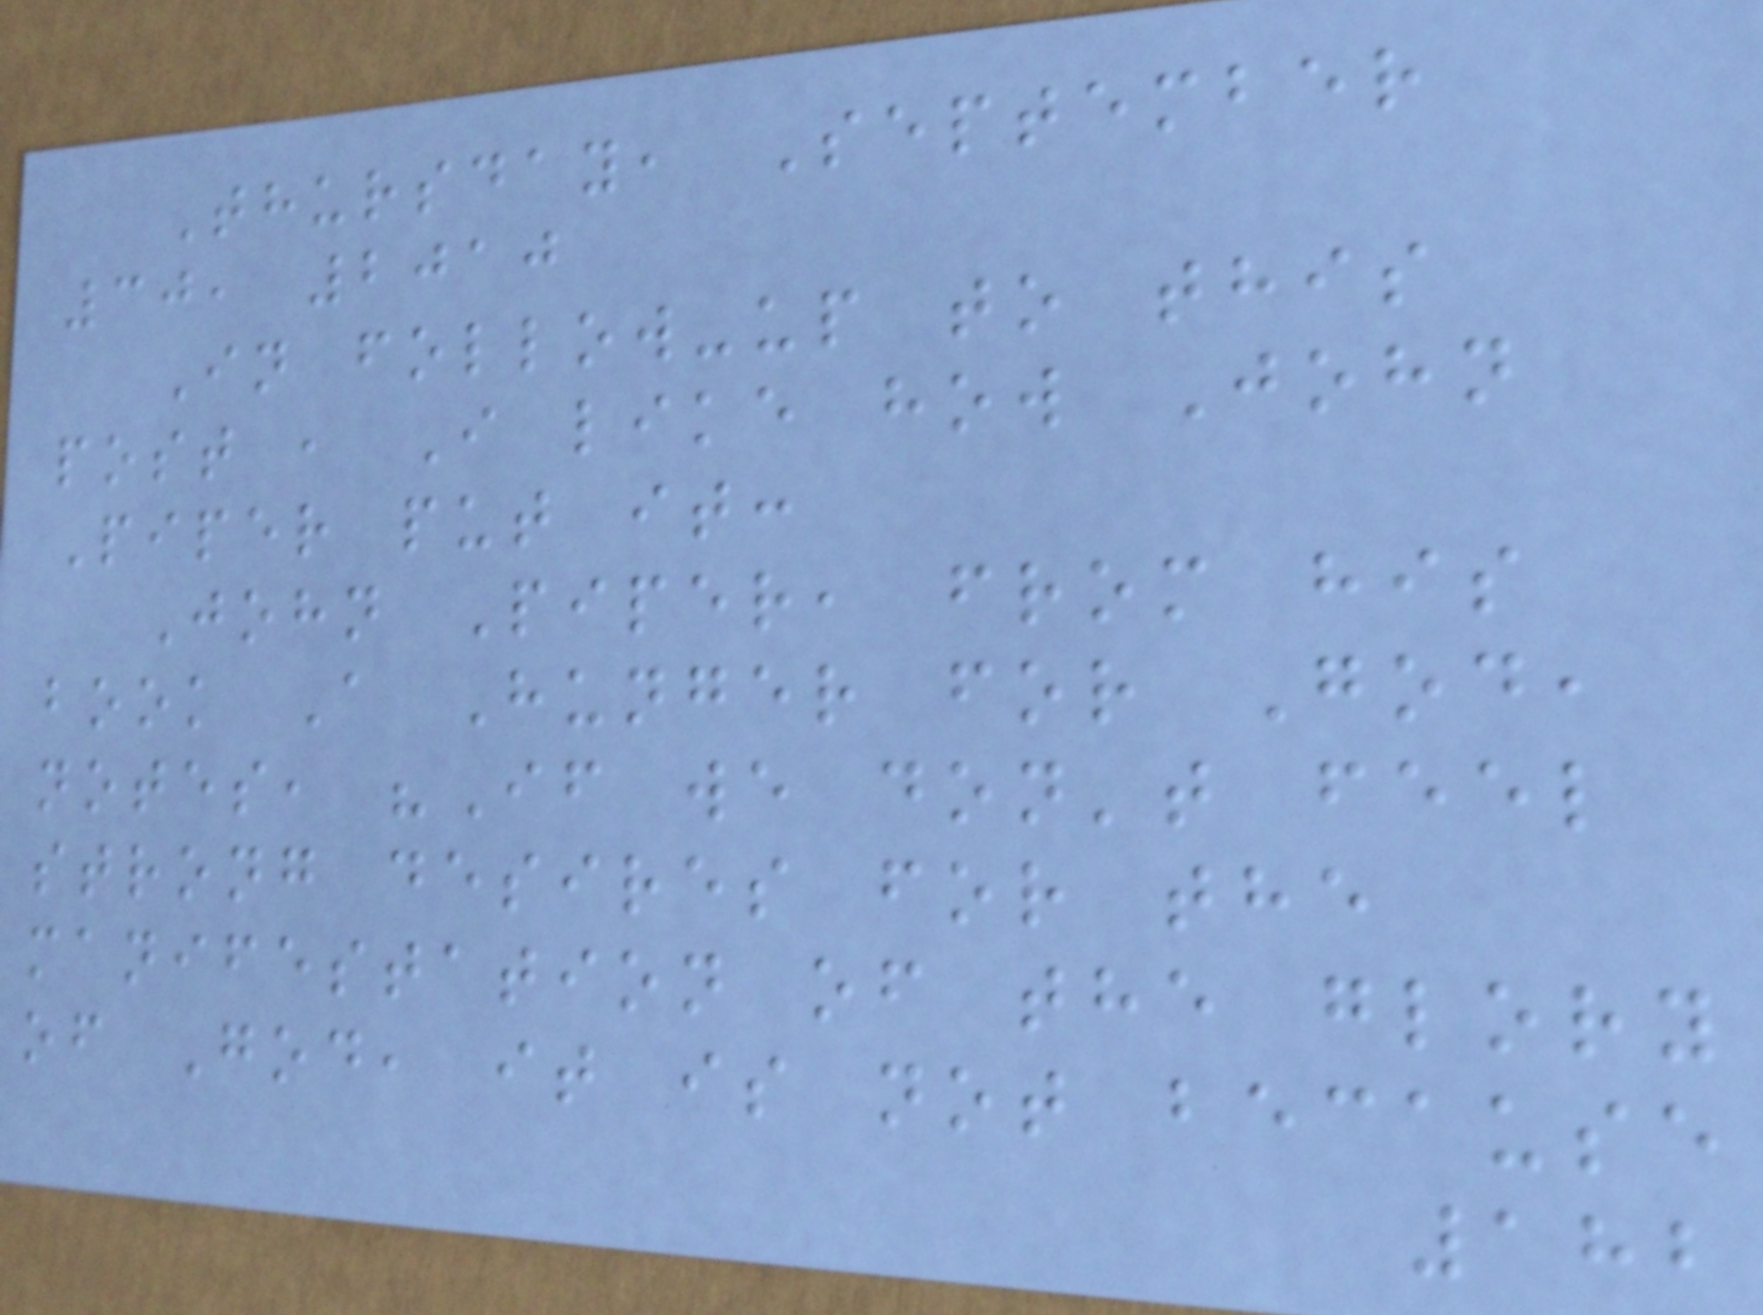Thursday, September
30, 2010
In follow-up to this
post , I like how John
Piper put it:
John Piper, from his
book A Hunger for God,
notes, "If we don't feel
strong desires for the
manifestation of the glory
of God, it is not because
182
